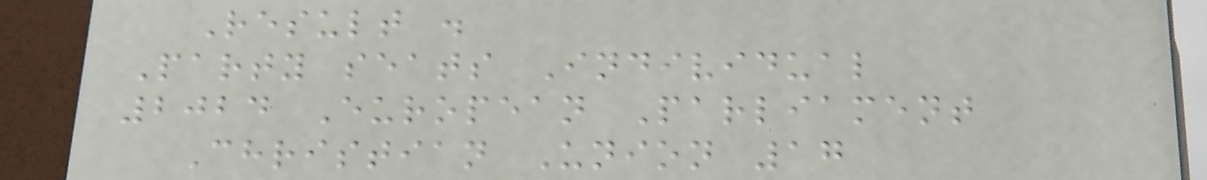Result .
Party seats Individual
2024 European Parliament
Christian Union 17
